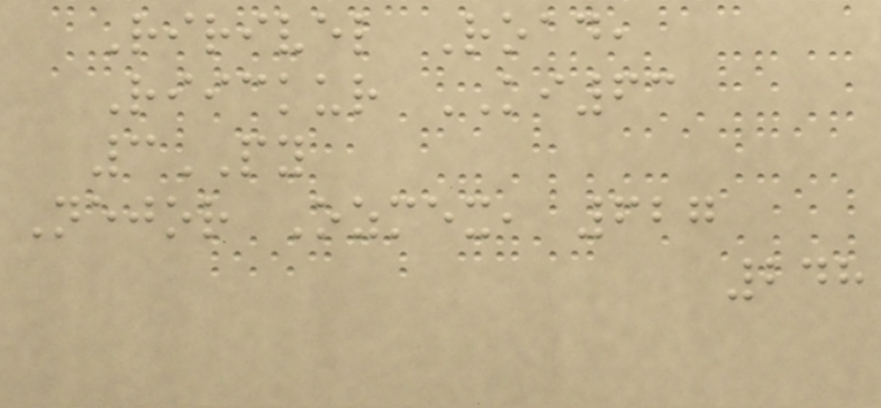Ririvel Road,
Riickur KI63
3PY
Nejor Ozmex, 627
248
